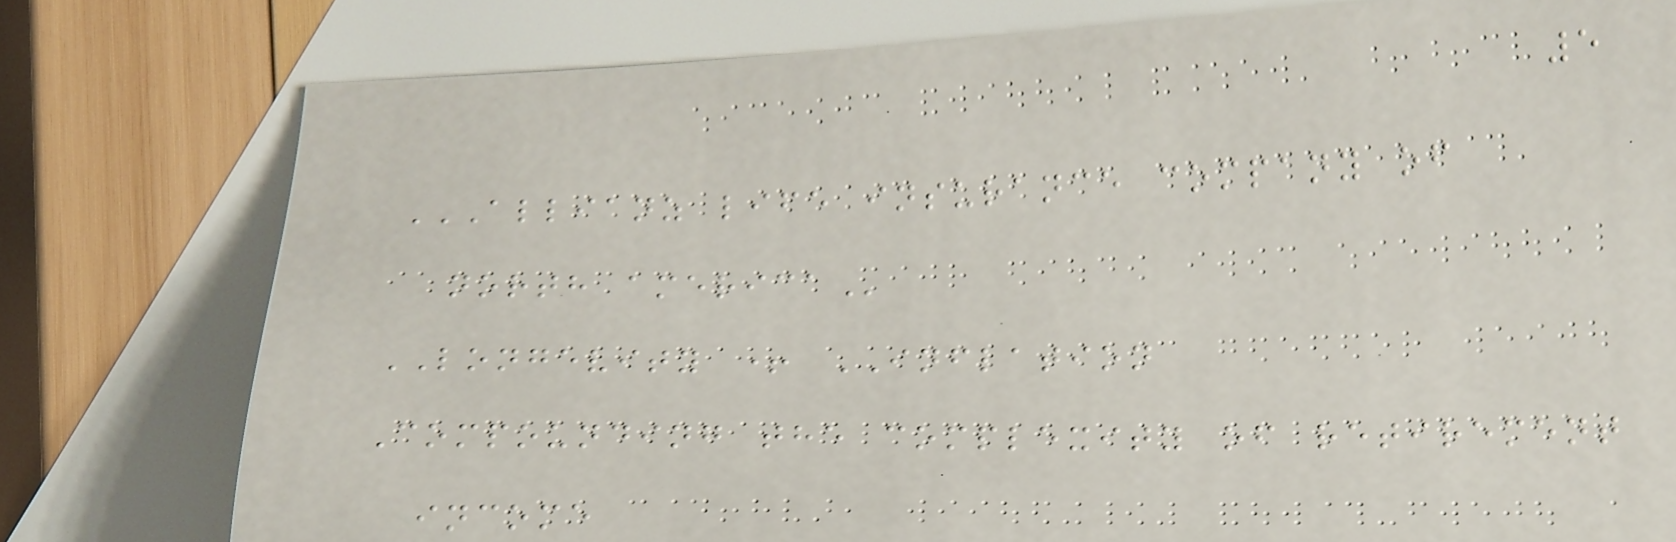5
ALLIANZ LIFE INSURANCE COMPANY OF
NORTH AMERICA
LONGEVITY + INFLATION
Compounding the complexity of retirement
income
